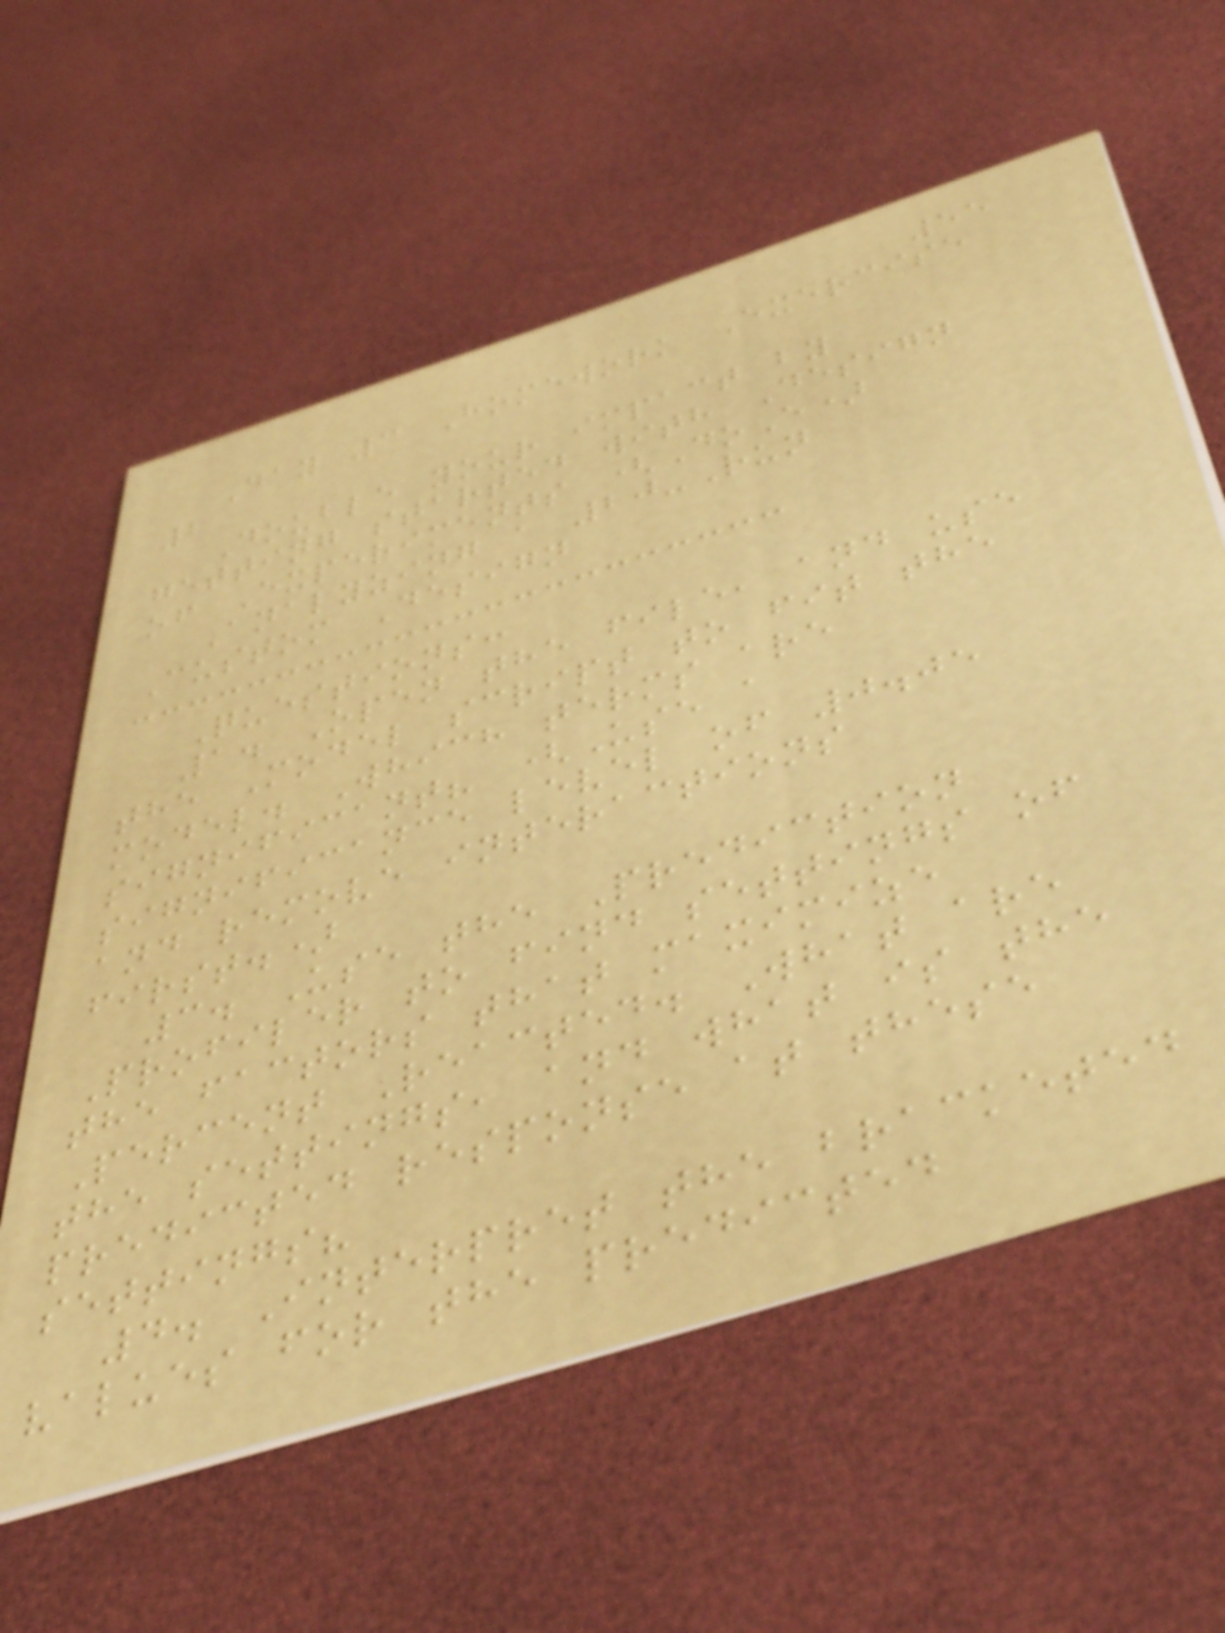55
Day 3 Homework Exercise
2
Double your impact by
getting started with Design
of Experiments (DoE)
Analyzing a 20-Run
Custom Design
Questions:
1. Open the file, and use
the Model script to fit the
model. Which terms are
significant? (Use a
significance level of 0.05
and remove interactions
first.)
3. Use the Prediction
Profiler to find settings of
the factors that maximize
Percent Reacted. What are
the settings, and what is the
predicted response at these
settings?
4. Interpret the bracketed
values for the predicted
